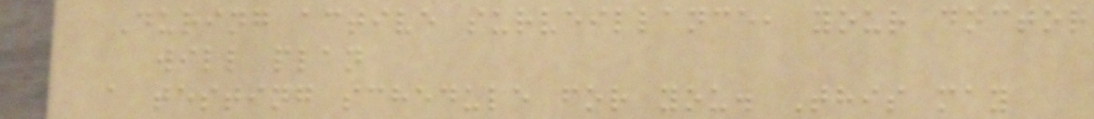During active surveillance, your doctor
will plan
a testing schedule for you. This may
